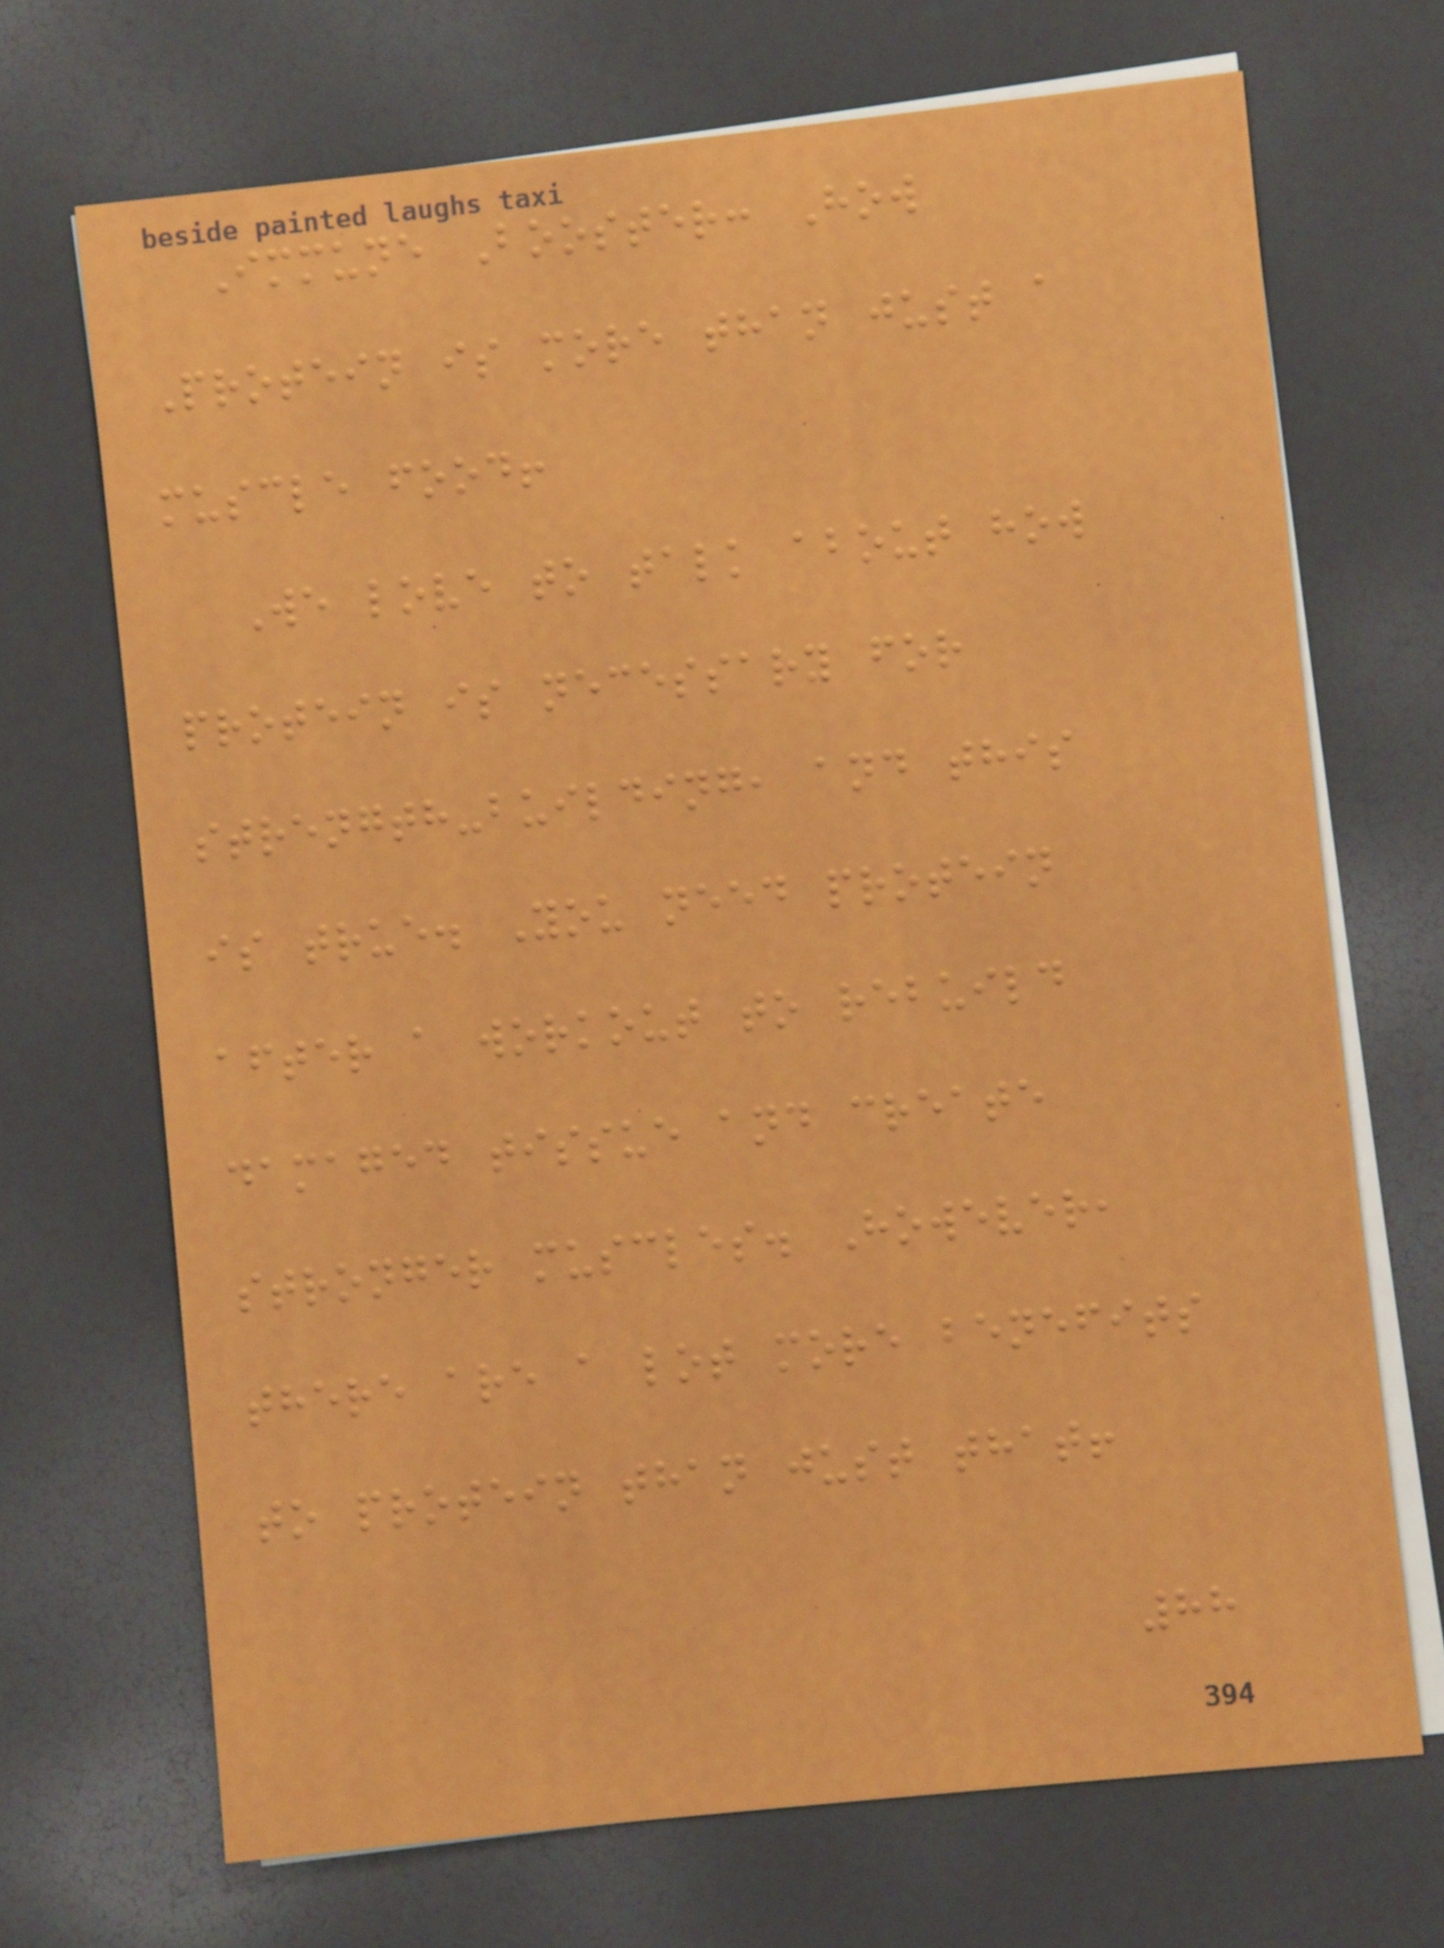Immune Booster: How
Protein is more than just a
muscle food!
We love to talk about how
protein is necessary for
strength-building, and this
is true. You need protein
after a workout to rebuild
damaged tissue and create
stronger muscles. However,
there are a lot more benefits
to protein than just that!
88
